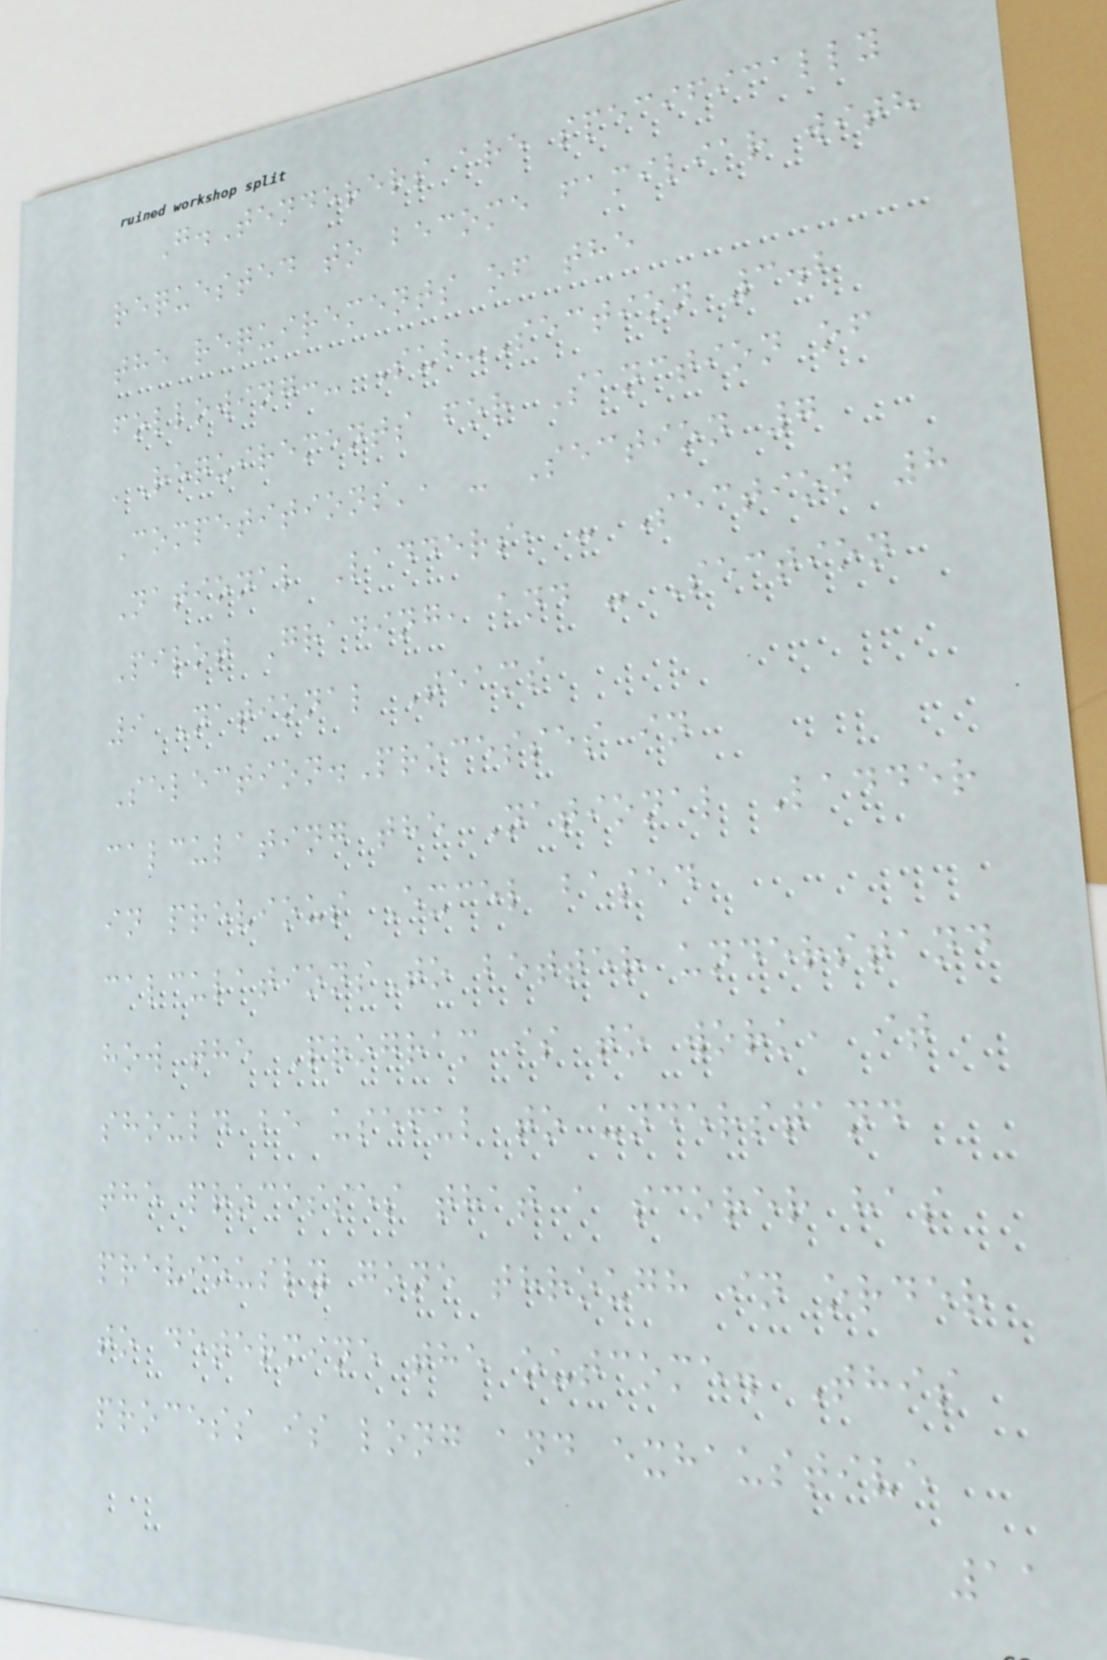G.Tenderers are specifically
requested to become familiar with
the requirements of the
following:- Sub-Section 3.2
'Requirements for Sanction of
Competitions', - Section 7
National Ladders, - Section 8
Pilot Grading, and - Section
9 National Teams
Selection.Processes in
calculating the National Ladder
in previous Excel based
calculationsTo better understand
how the Program is to work, it
should be useful to understand
the processes that a scorer has
previously gone through in order
to determine the outcome. This
process is long and exhaustive
11
